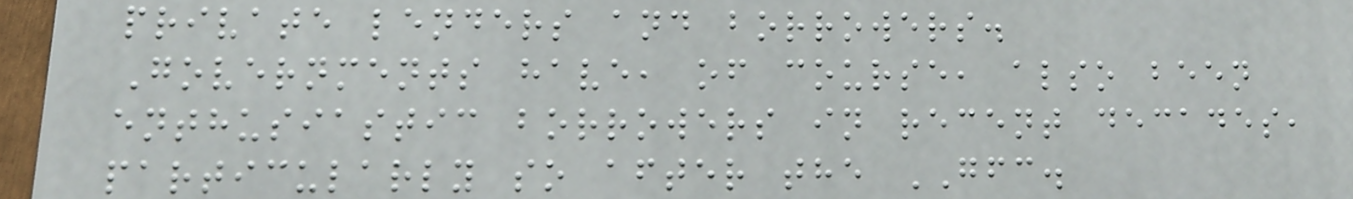private lenders and borrowers.
Governments have, of course, also been
enthusiastic borrowers in recent decades,
particularly so after the GFC.
